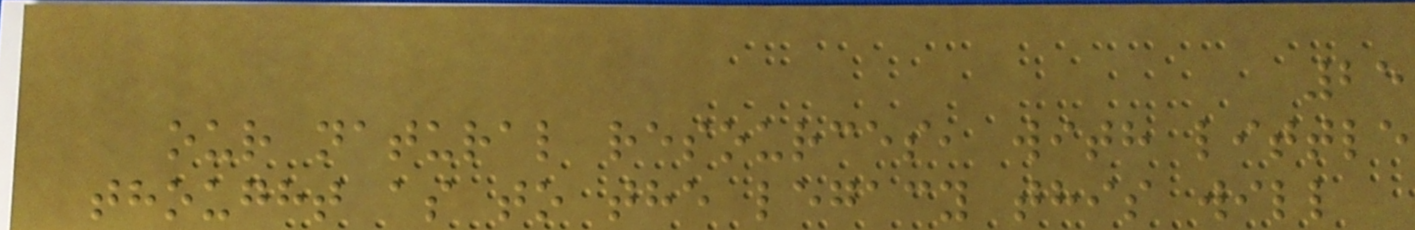25
our natural resources, with little
thought as to the legacy this will
